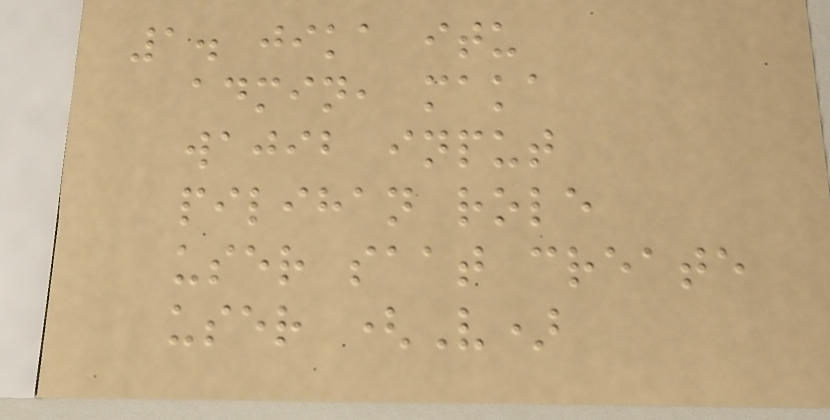1. jika itu
admin, maka
wajib input
pilihan role
user saat create
user (V)
